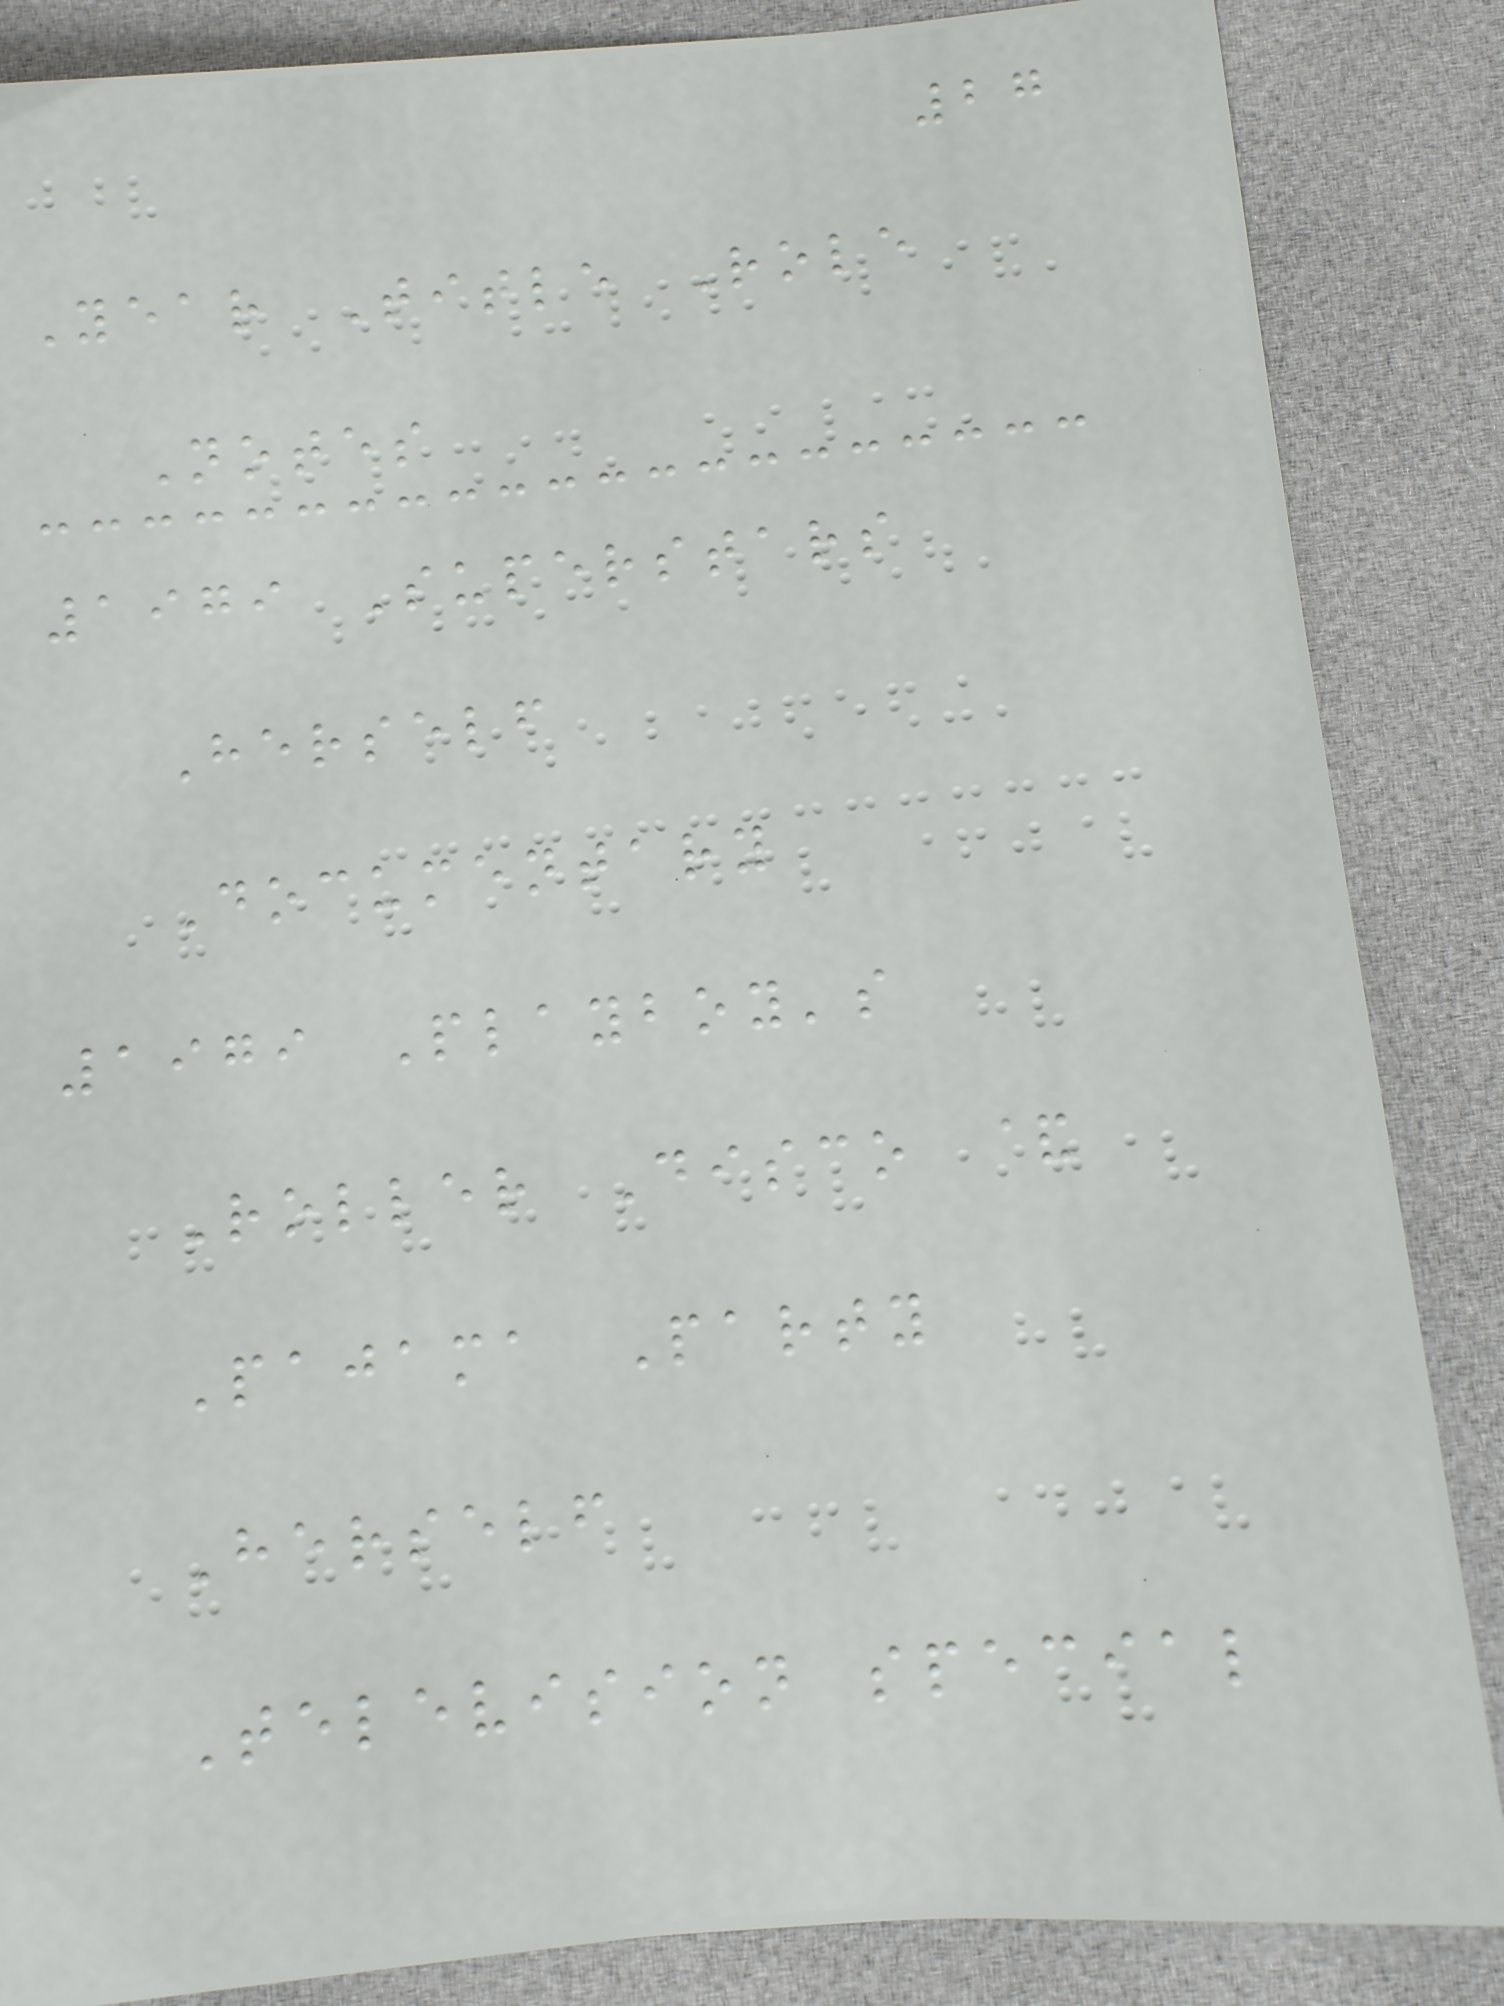27
Year Title Role
Notes
1979 Superstars
Herself
Documentary
1979 Playboy's
Roller Disco &
Pajama Party
Herself
Television special
